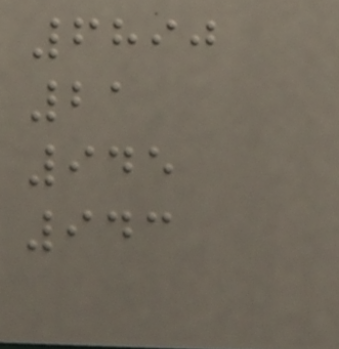6890
21
945
943
